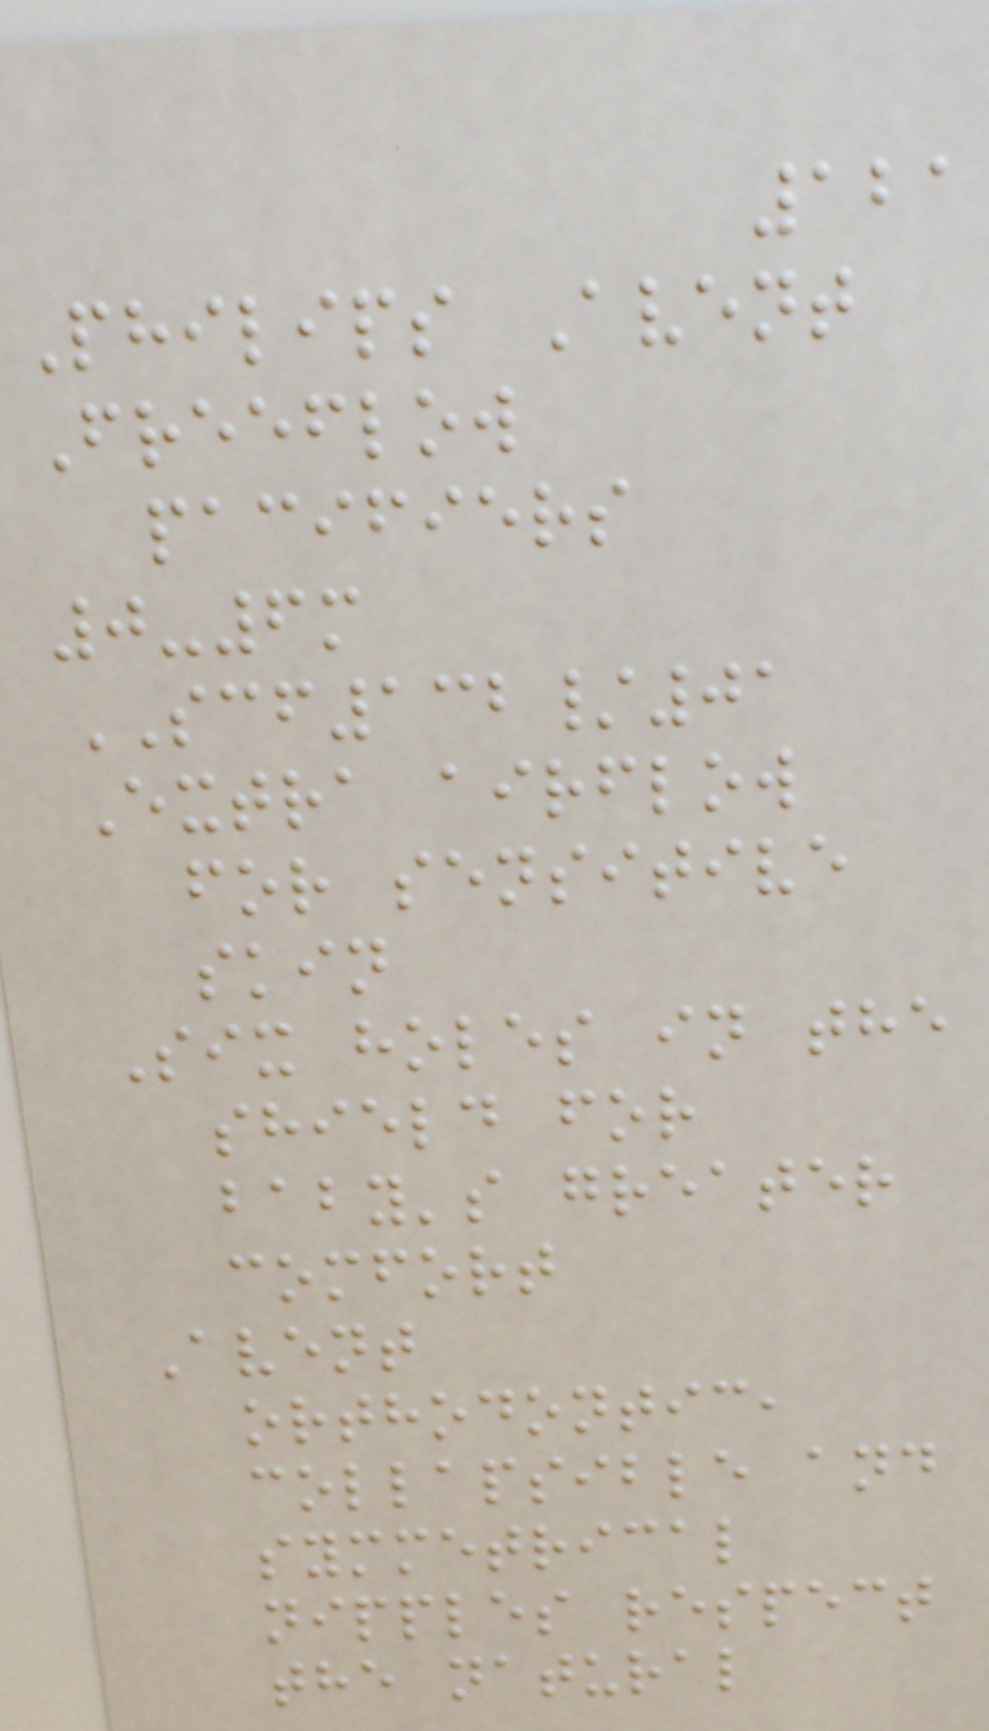121
Philips Avent
Freeflow
pacifiers
0-6m
SCF132/01
Extra airflow
for sensitive
skin
Six holes in the
shield for
baby's greater
comfort
Avent
orthodontic,
collapsible and
symmetrical
nipples respect
the natural
